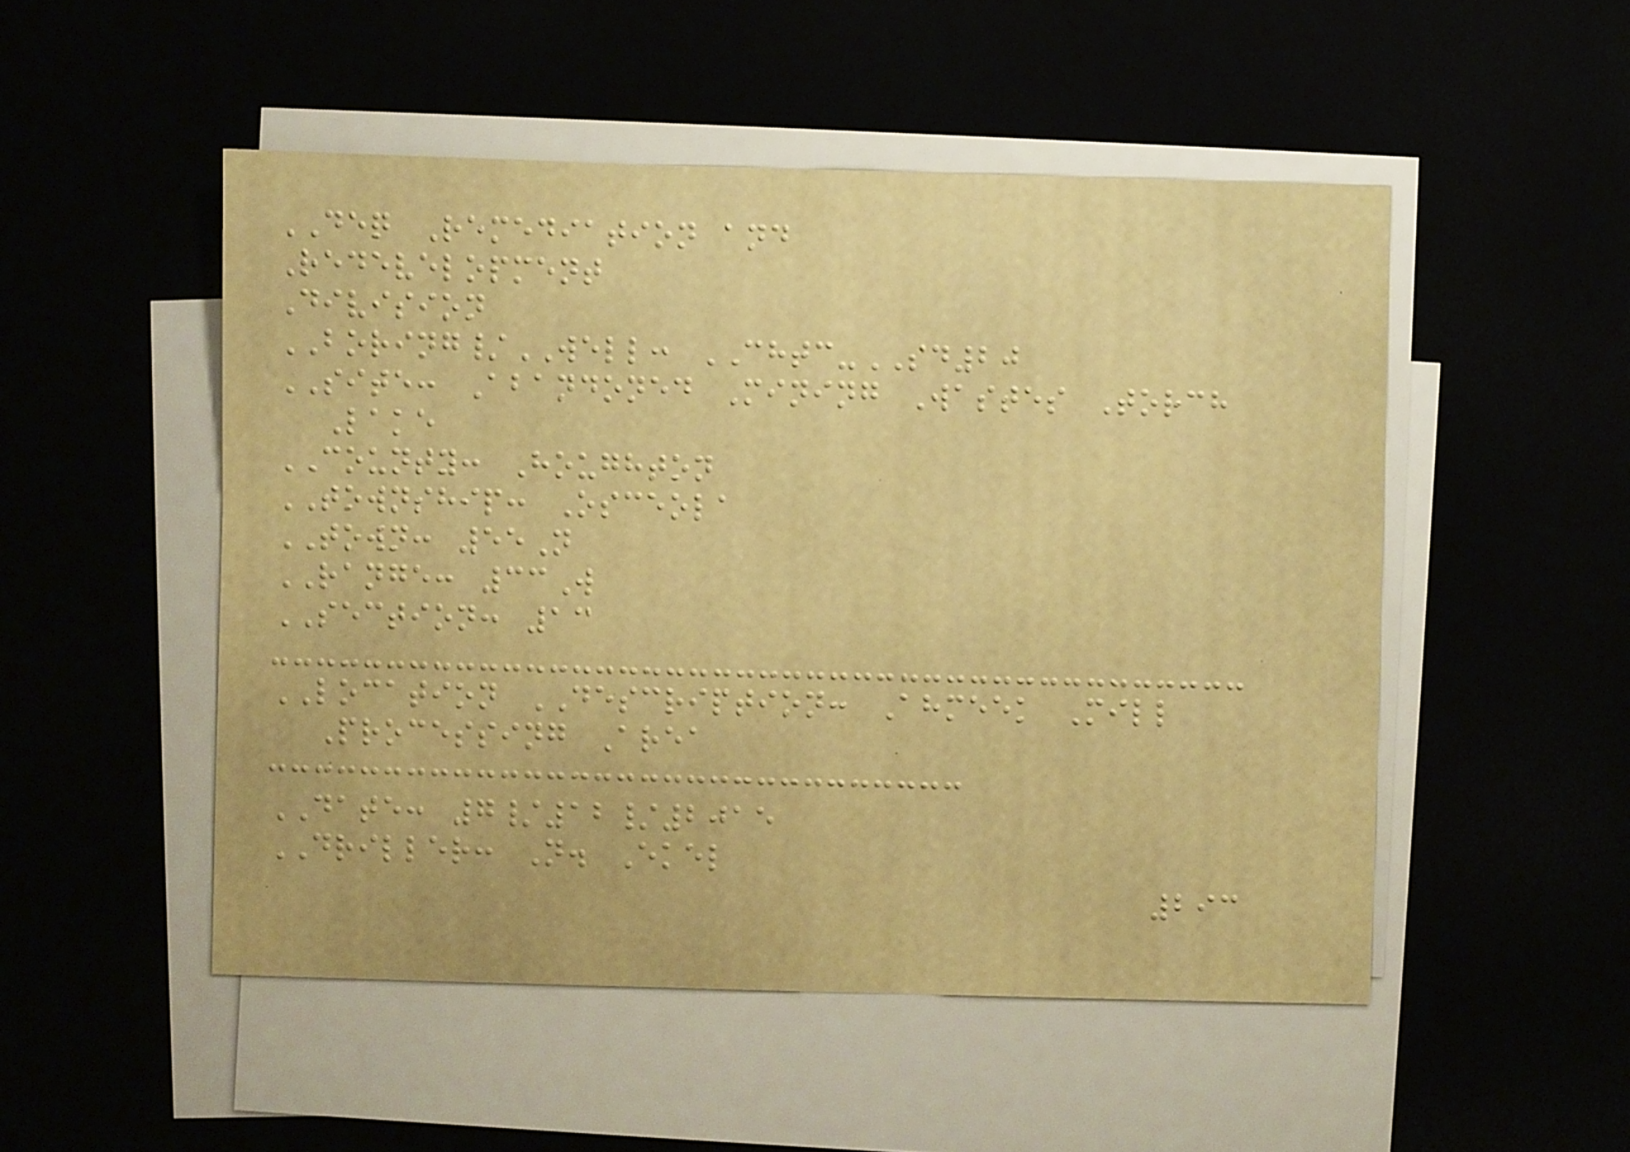DEQ Remediation and
Redevelopment
Division
BORING/WELL: CHTC-SD20
SITE: Abandoned Mining Wastes Torch
Lake
COUNTY: Houghton
TOWNSHIP: Osceola
TOWN: 55N
RANGE: 33W
SECTION: 13
LOCATION DESCRIPTION: Ahmeek Mill
Processing Area
DATE: 7/12/2015
DRILLER: N. Ekel
293
